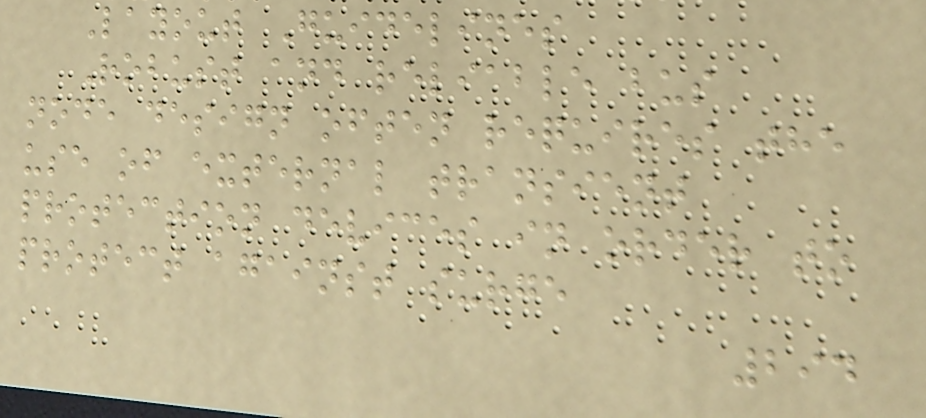Layout Guidelines
Robust and reliable bus
node design often requires the
use of external transient
protection devices in order to
protect against surge
294
